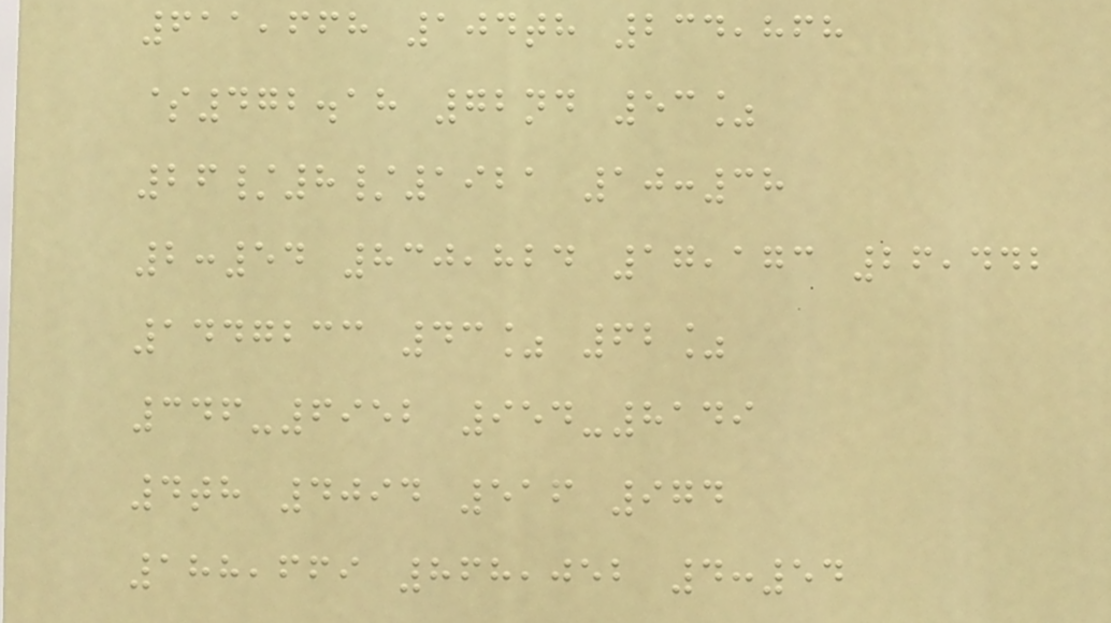611,668 104th 234,868
$472.18 72nd 53%
26/8/1921 10:38
2:54 830,824 17,173 26,442
1447233 43% 62%
346-6952 954-8149
4th 4094 516 974
188,669 868,052 4:54
